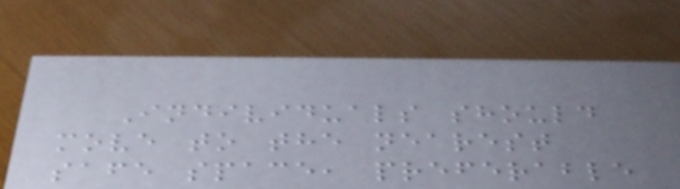Individuals should
move to the nearest
safe space, preferable
